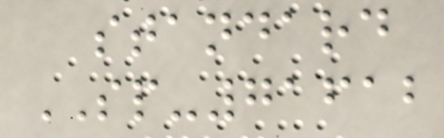standard
SP-71612
